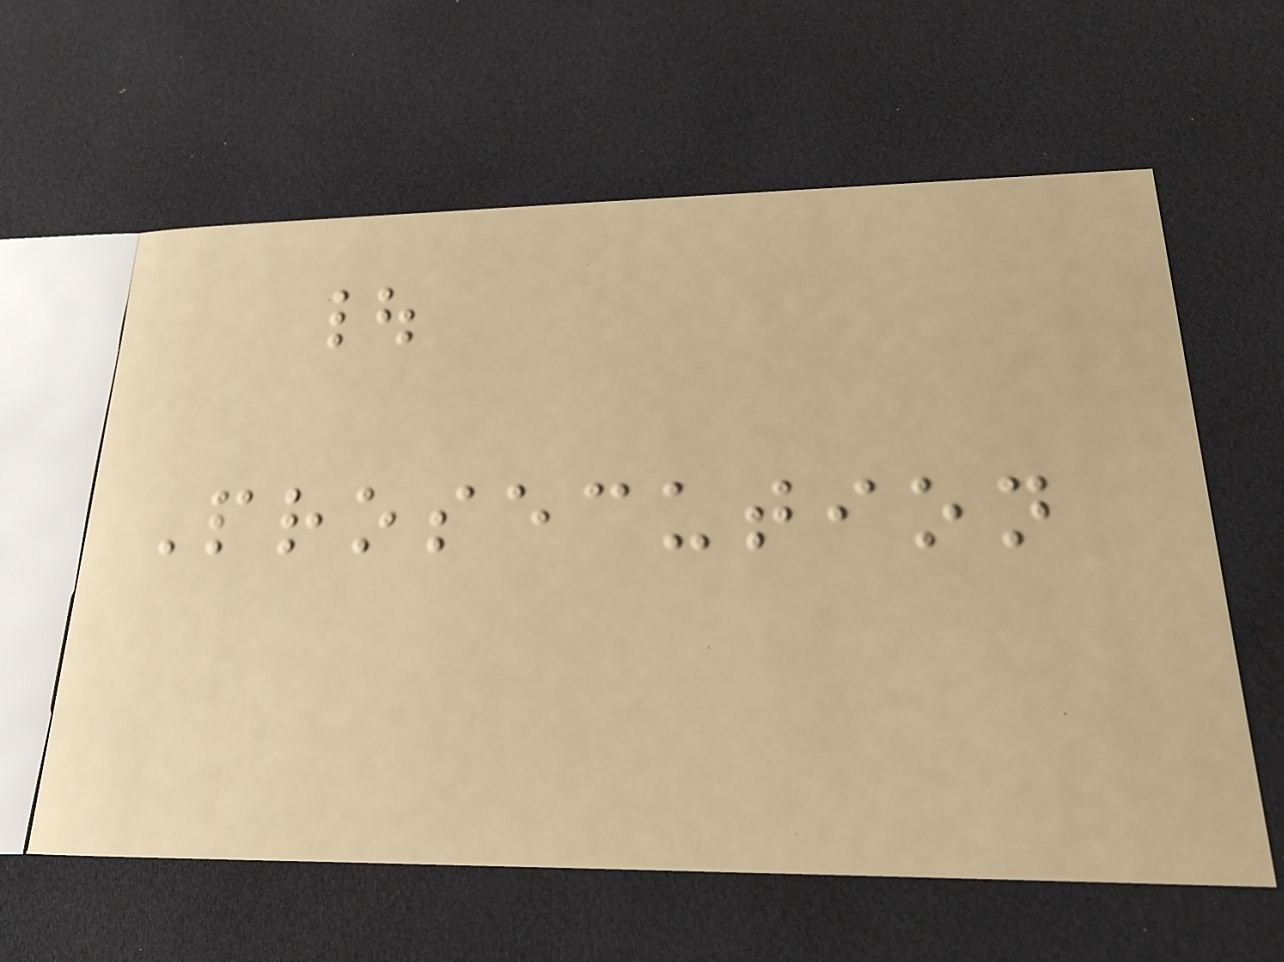|
Prosecution
